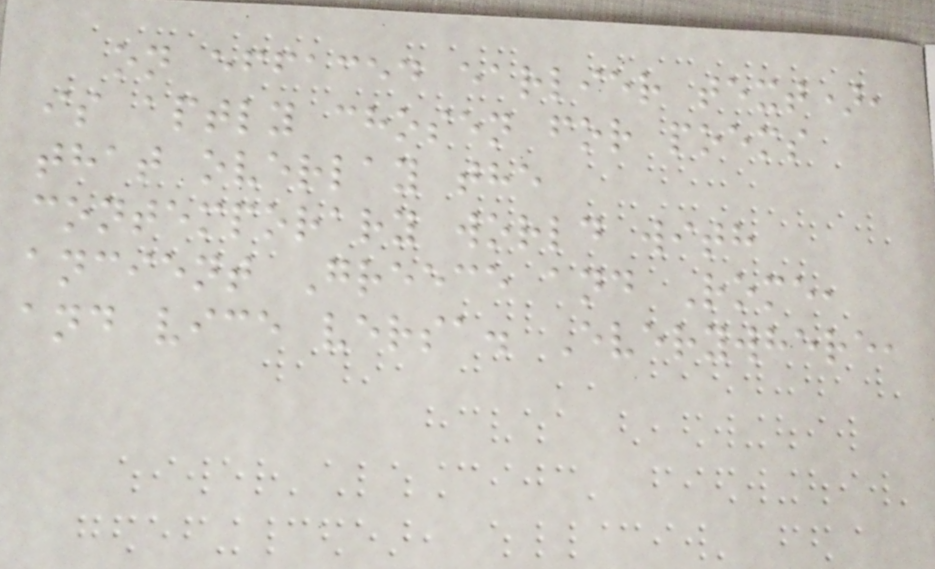on effaced earlier text),
is aptly chosen for poems
that overlay the
contemporary world with
ancient Greece and Rome,
and vice versa. Everywhere,
